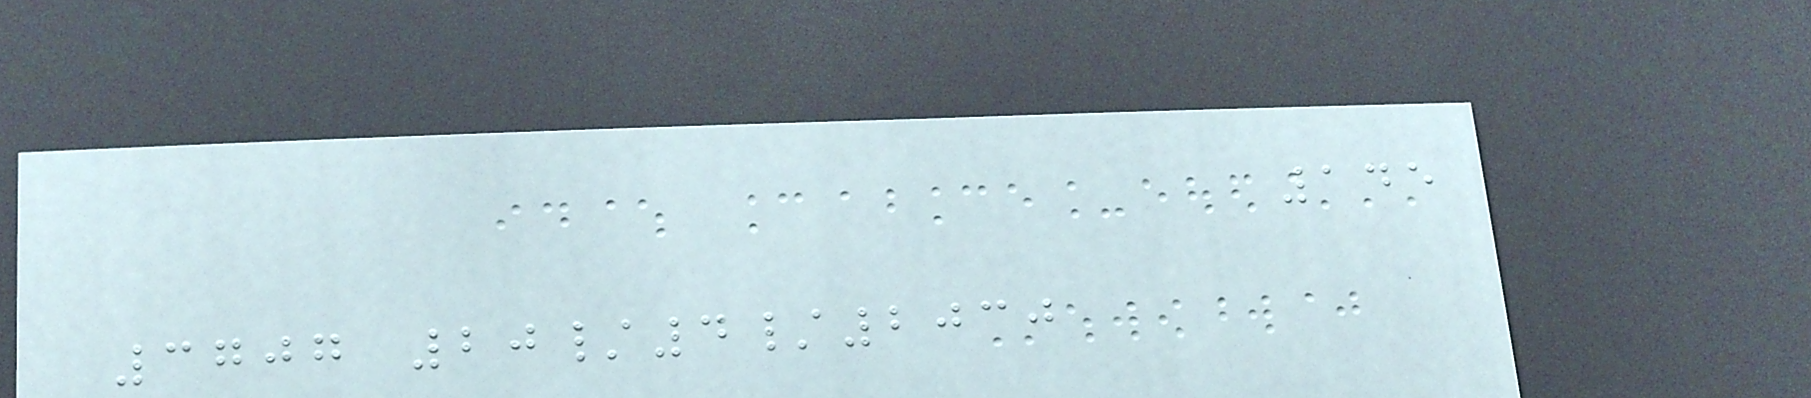145
3707 20/4/2030
